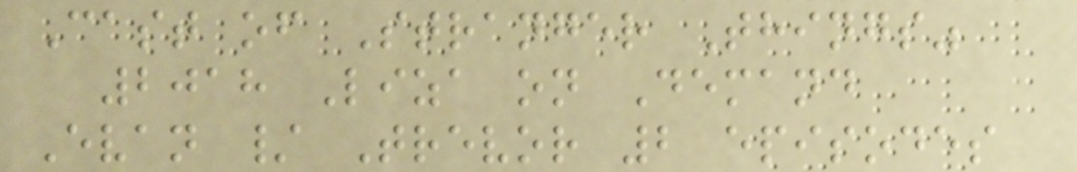Cast of Stranger Things"
2018 Liza on Demand
Evan / Trevor 2 episodes
